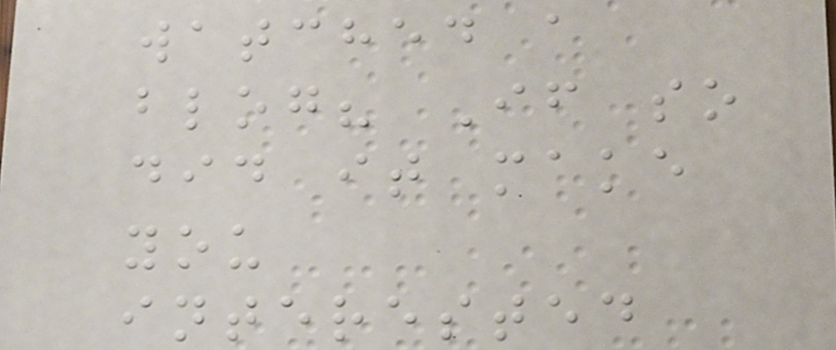watched a
blog? If so
did it make
you
interested
